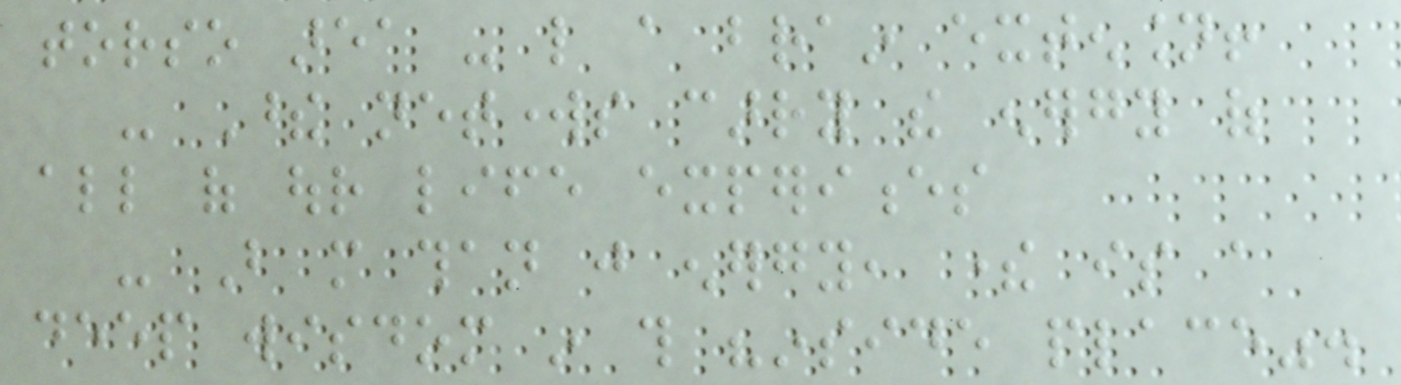torso area - like a brain extension!
- These networks carry the energy of
all of our life experiences
- But more than just energy, there is a
deep wisdom in this "inside place".
